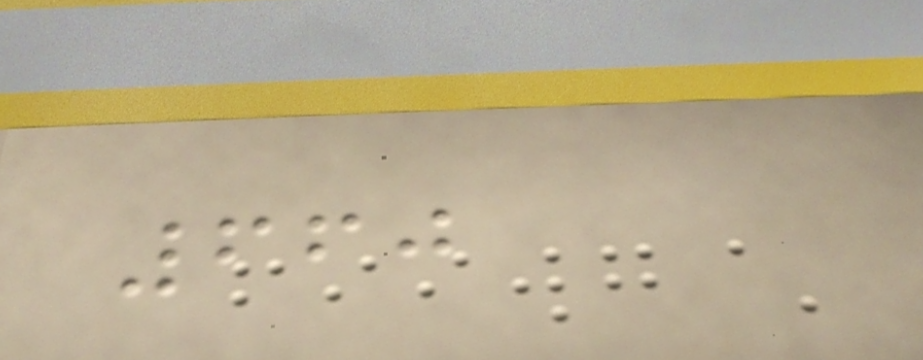660
